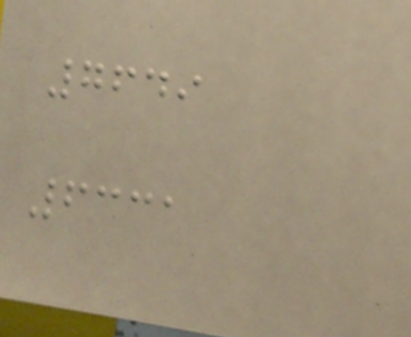7649
6331
